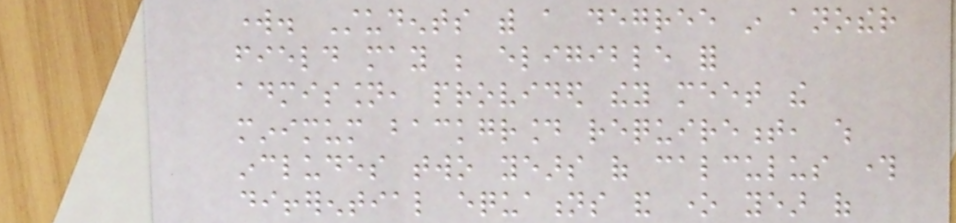work. Students with a degree in another
field may be eligible for
admission, provided they meet the
minimum background requirement, which
includes two years of calculus through
differential equations and one year of
